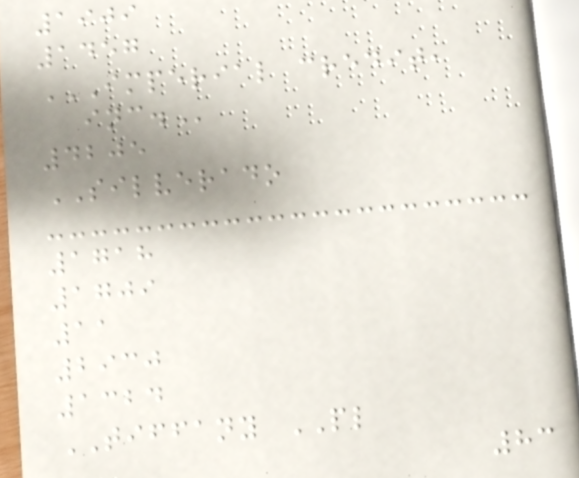1909
1457
IMPERIAL CREDIT,
INC.
4205
SILVERADO
1718
1709
11
2930
1324
TIFFANY PL
83
